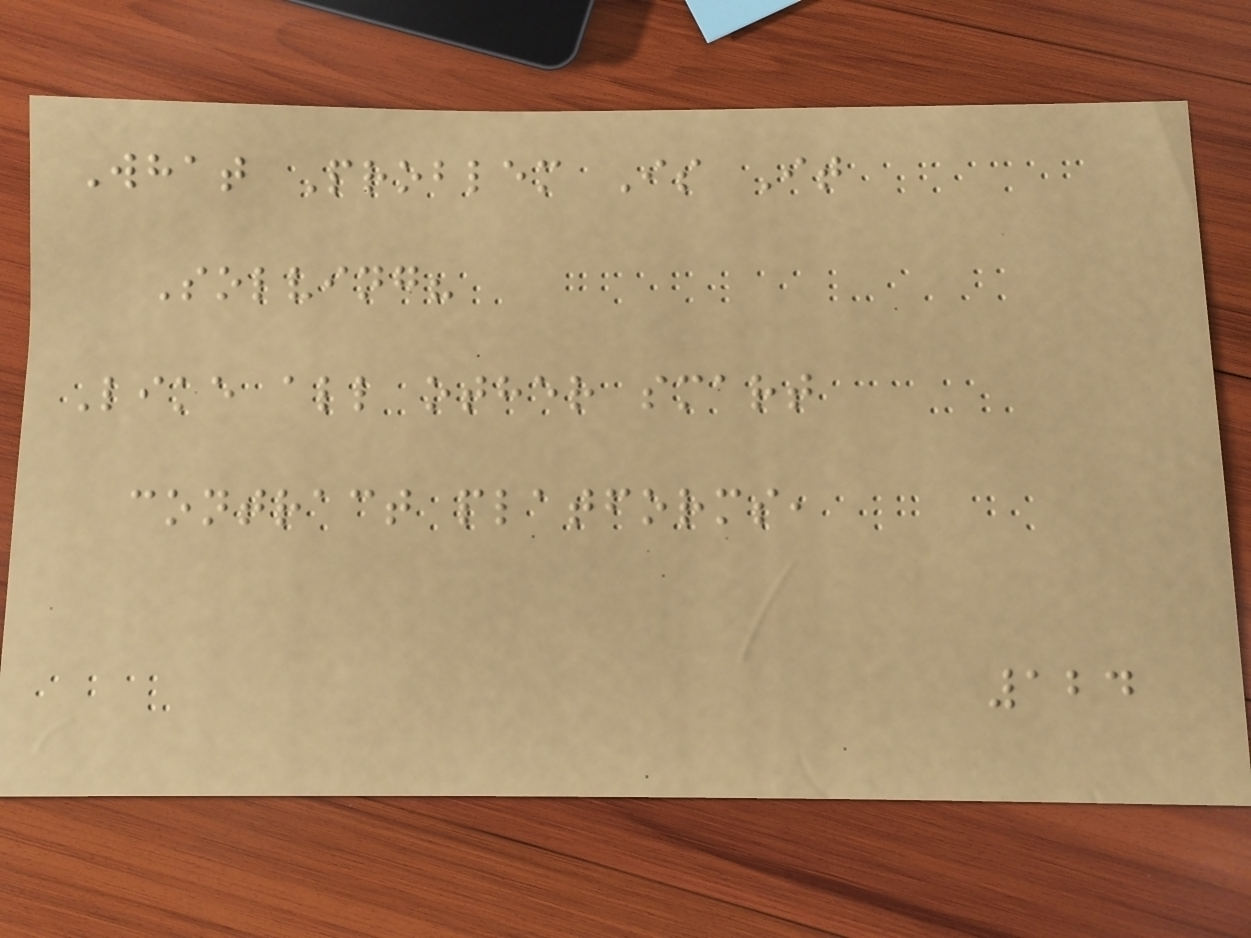What Problem Is It
Solving?
Like all other smart
contract platforms,
124
